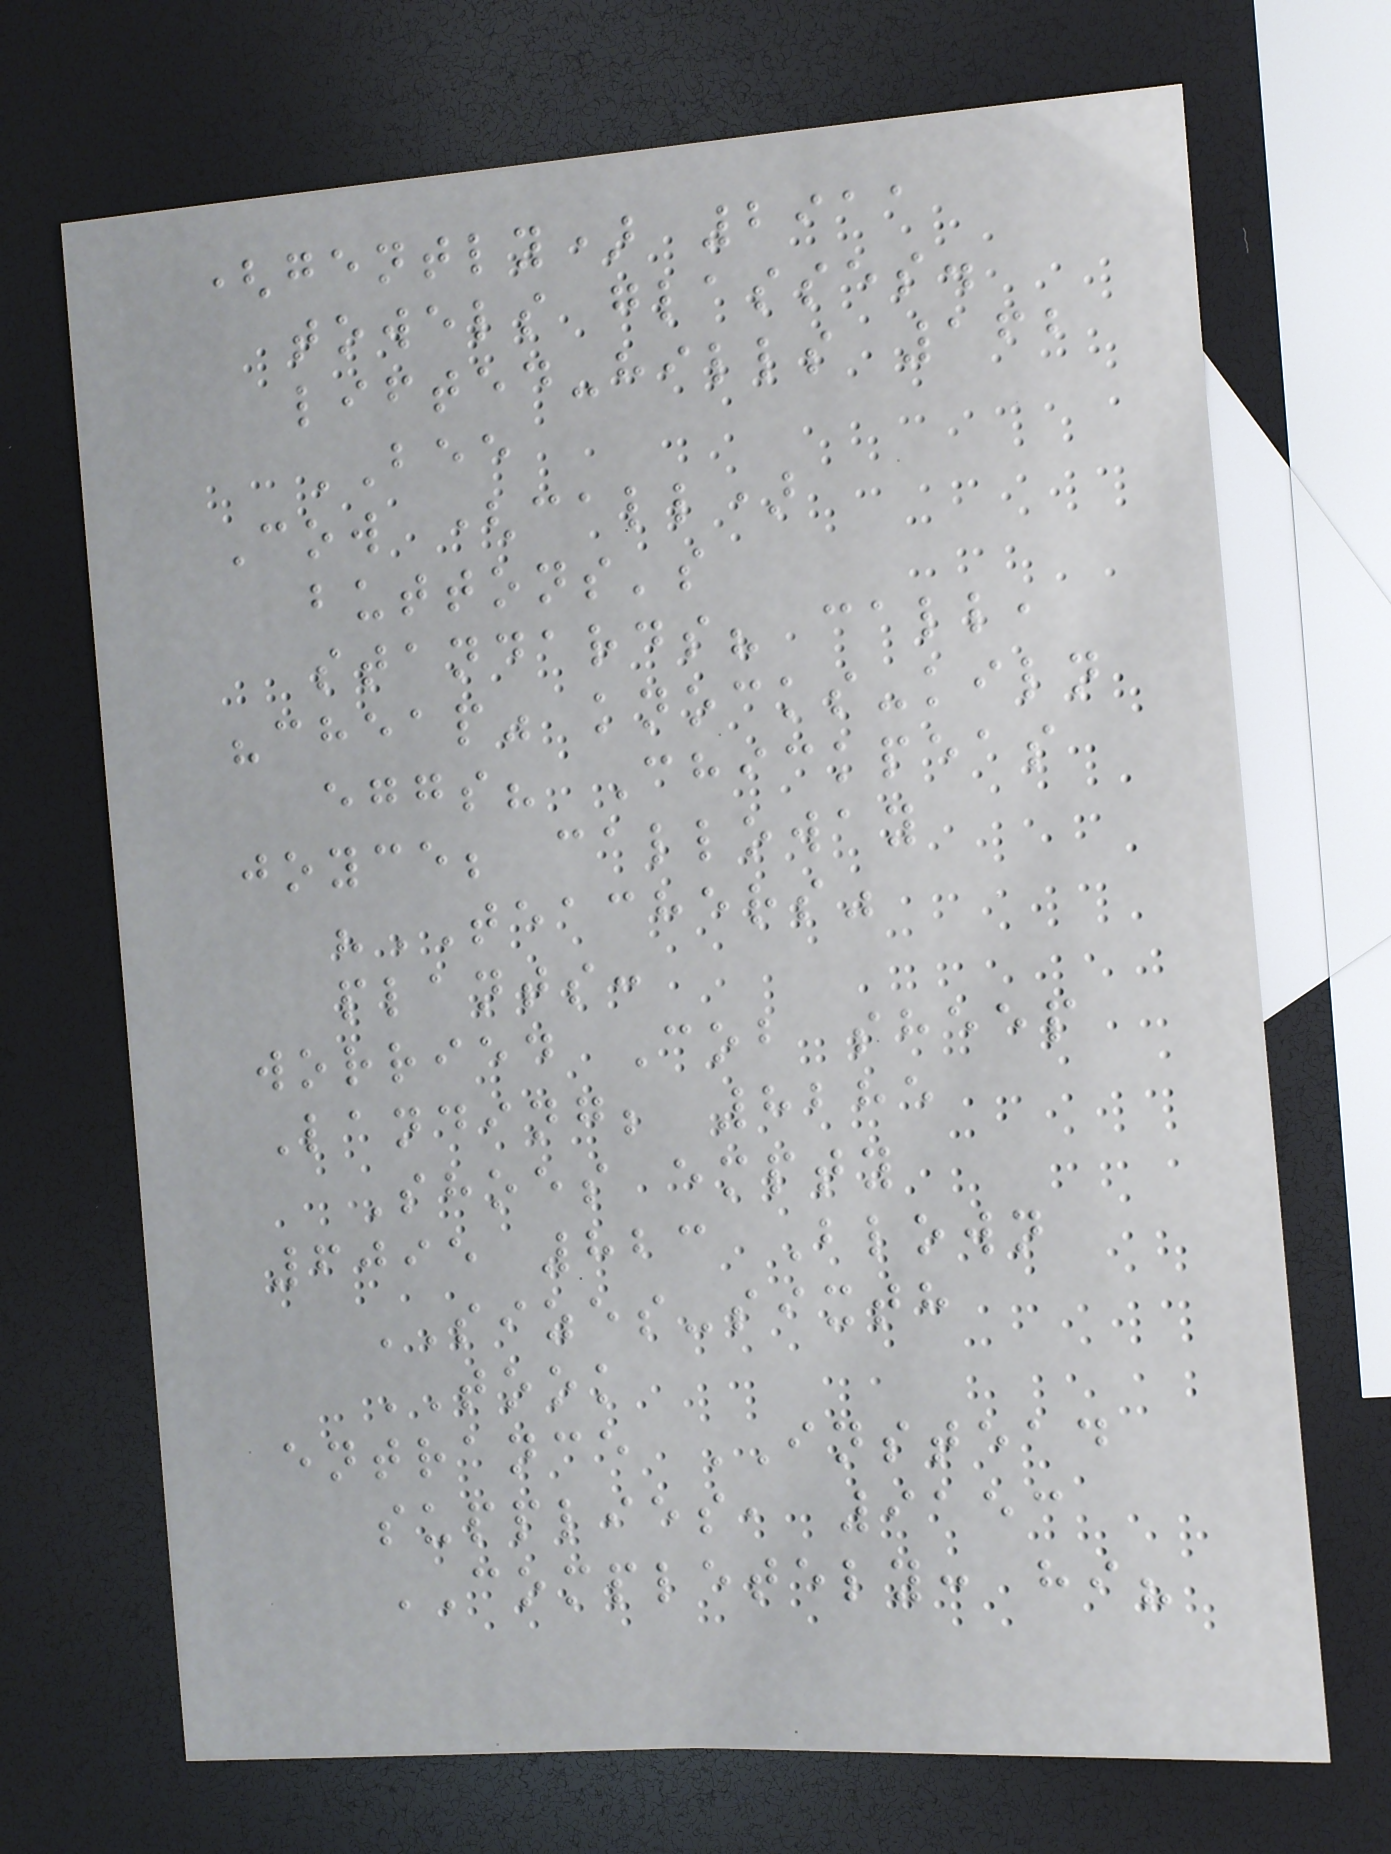(gently) 2911
towels glasses.
lifted-hills 162
BEE
Cow (call)
buttons's
standards? call,
"cheap" knocks-kiln
eggs? Chickpeas
joyce; calloway
"TEACHERS"
plants:
worried Cob sheep
Landing; 8285
Shoes empty
6095 823 Blown
SIZES-sixth
TOOK
entrance INSTEAD
supplies, 9153
COMPLETELY: hi?
